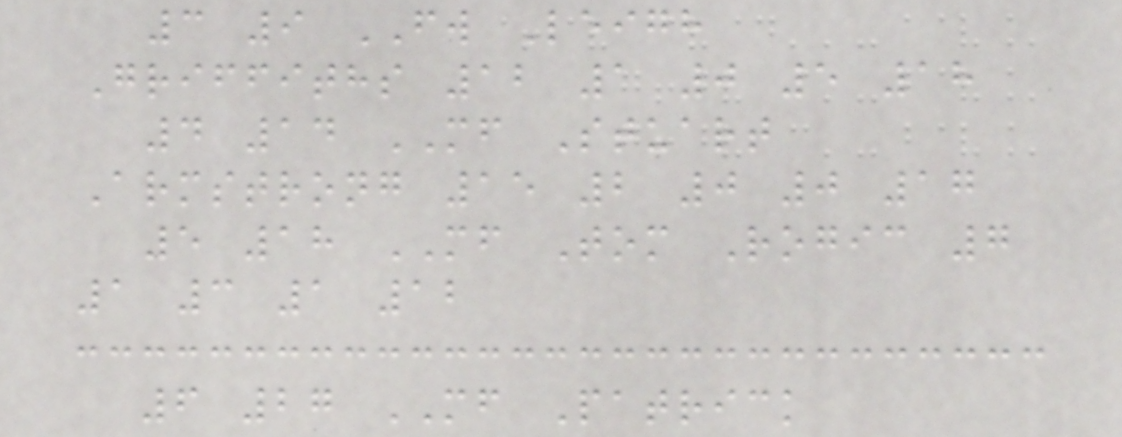3 9 FW Leigh
Griffiths 12 1 0 5 18
4 14 MF Stuart
Armstrong 15 2 0 0 17
5 18 MF Tom Rogic 7
1 3 1 12
6 27 MF Patrick
